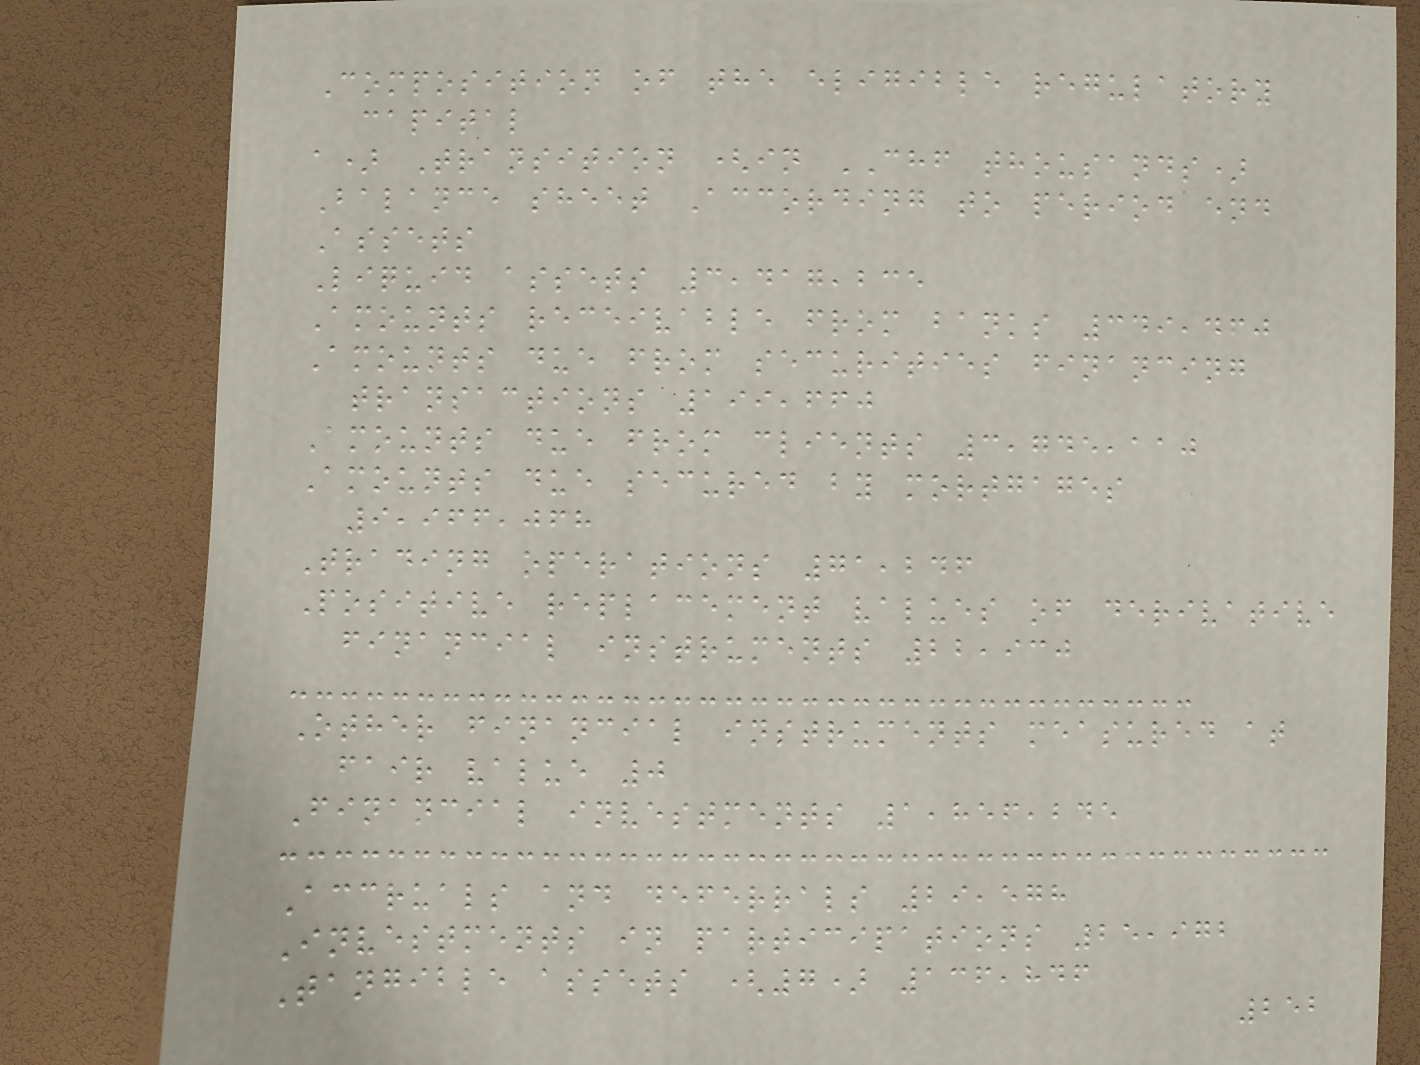Composition of the eligible regulatory
capital
a) Transition (in CHF thousands)
Balance sheet According to period end
Assets
Liquid assets 3,417,235
Amounts receivable from banks 349,460
Amounts due from securities financing
transactions 199,660
Amounts due from clients 3,745,110
Amounts due secured by mortgages
9,966,068
Trading operations 71,246
Positive replacement values of derivative
financial instruments 22,930
Other financial instruments measured at
fair value 0
Financial investments 1,856,245
Accruals and deferrals 29,578
Investments in participations 25,972
Tangible assets (7) 136,846
252
